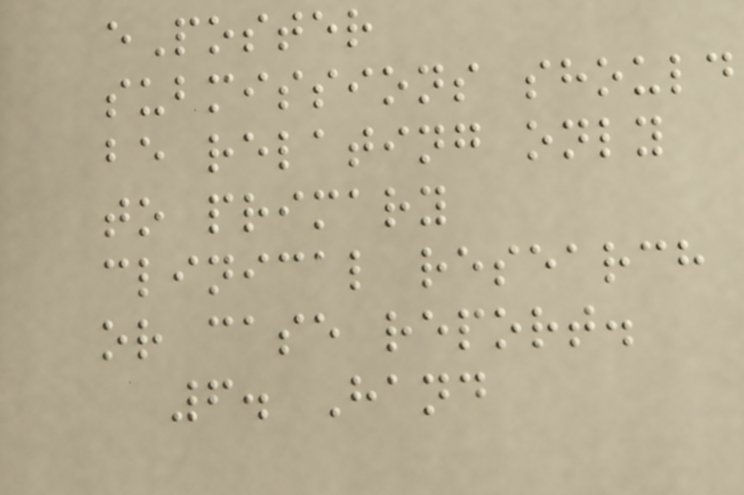ePoster
submissions should
be relating only
to primary
clinical research
or case report.
6. Hand
